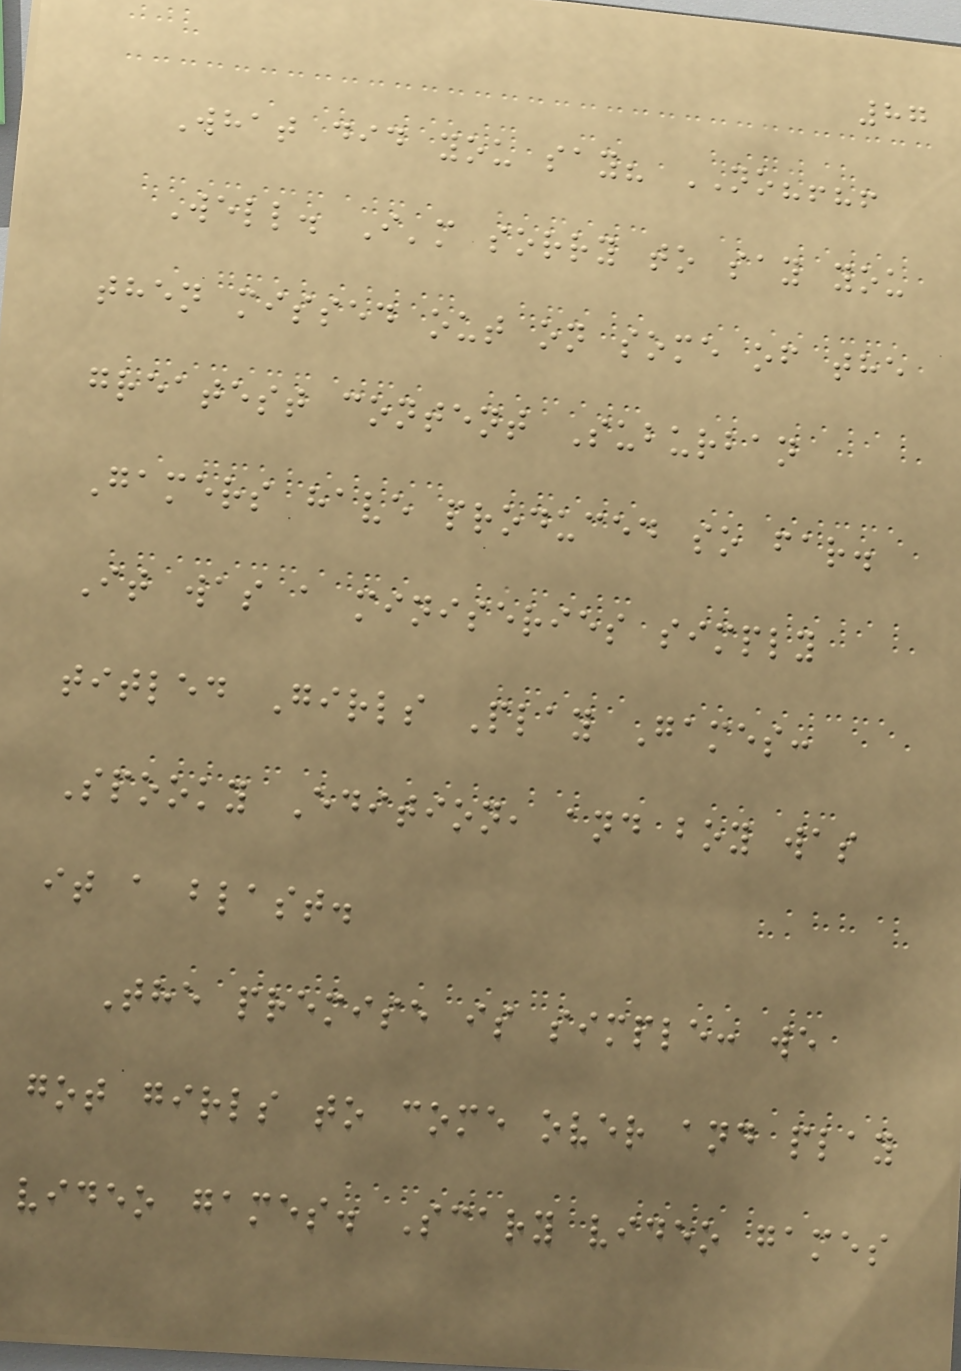87
What did you say? NO?!?!
Well. I'm sorry to say you
then missed out on some of the
greatest content Suburban
Gamers have produced so far.
It was a miniseries simply
titled Girls Play Games:
Spooky Edition, and boy was
it a blast.
The premise is simple: we
got girls to come over and play
video games. Scary video games
